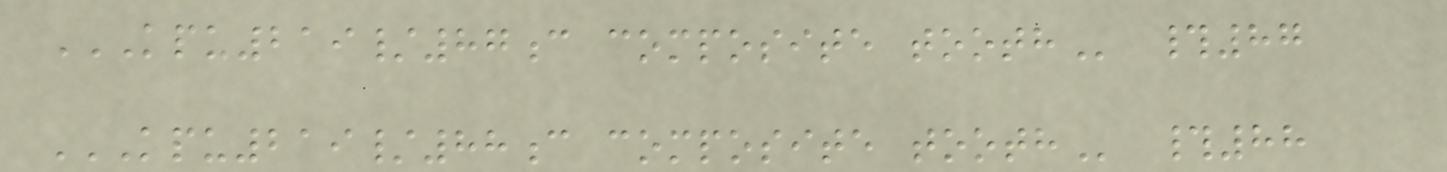KPU219/87C COMPOSITE TOOTH #87
KPU219/88C COMPOSITE TOOTH #88
